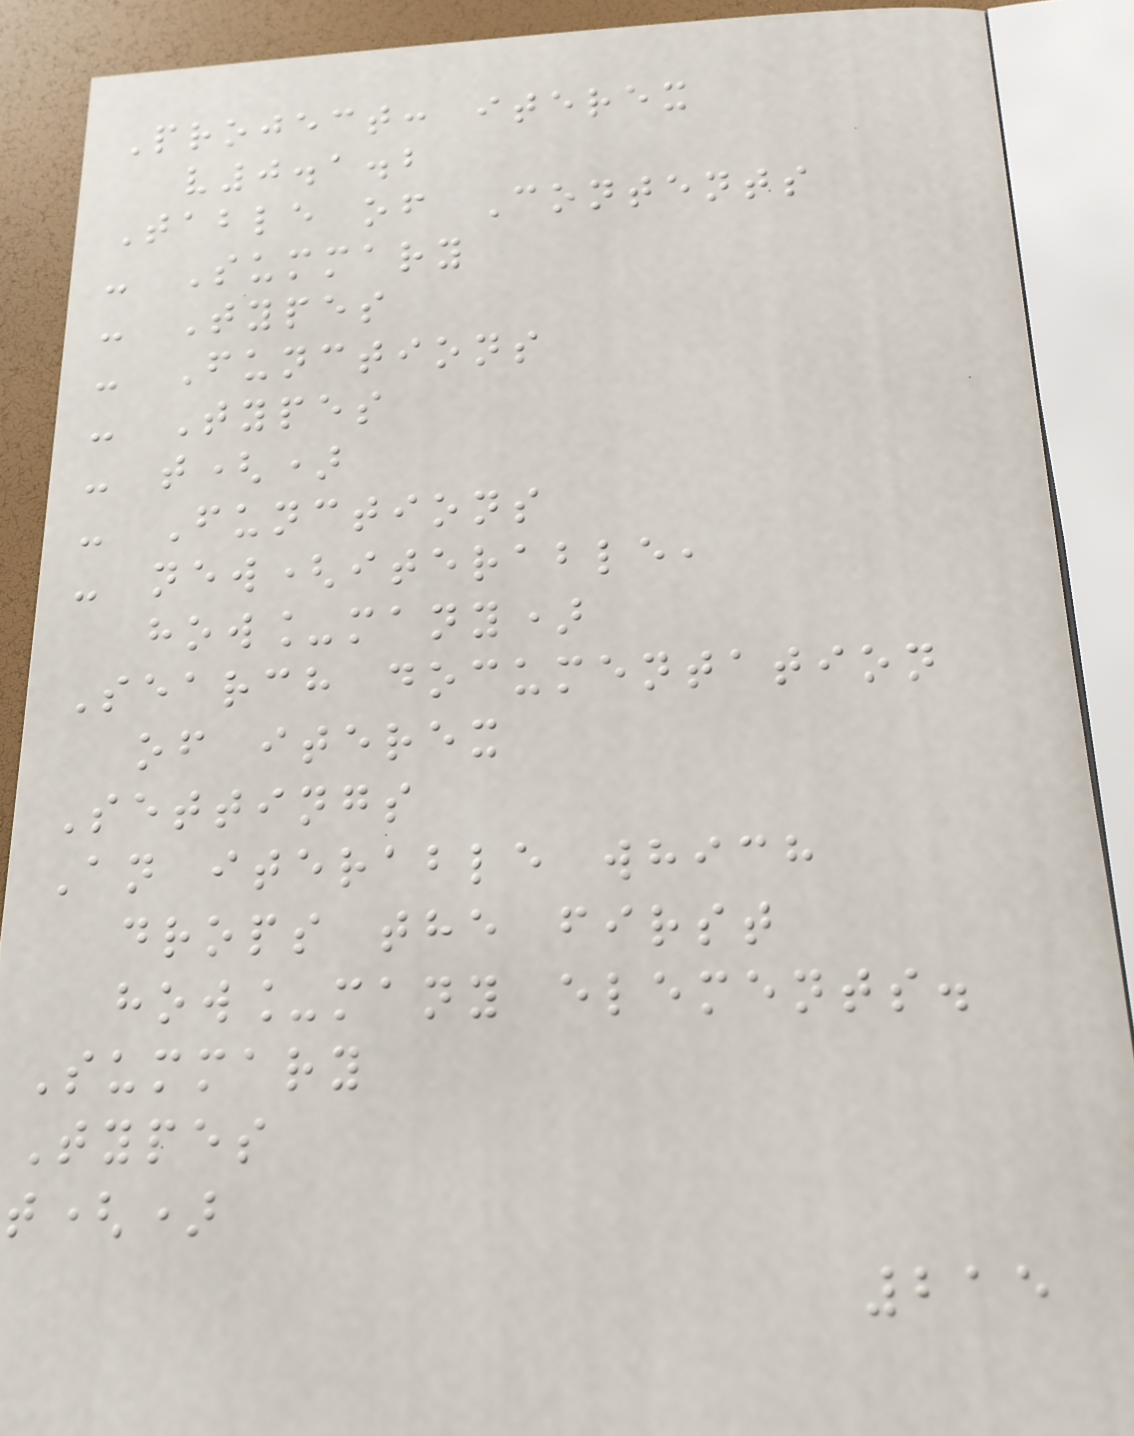Project: iterex
v0.1.2
Table of Contents
- Summary
- Types
- Functions
- Types
- t()
- Functions
- new(iterable,
how_many)
Search documentation
of iterex
Settings
An iterable which
drops the first
how_many elements.
Summary
Types
t()
215
